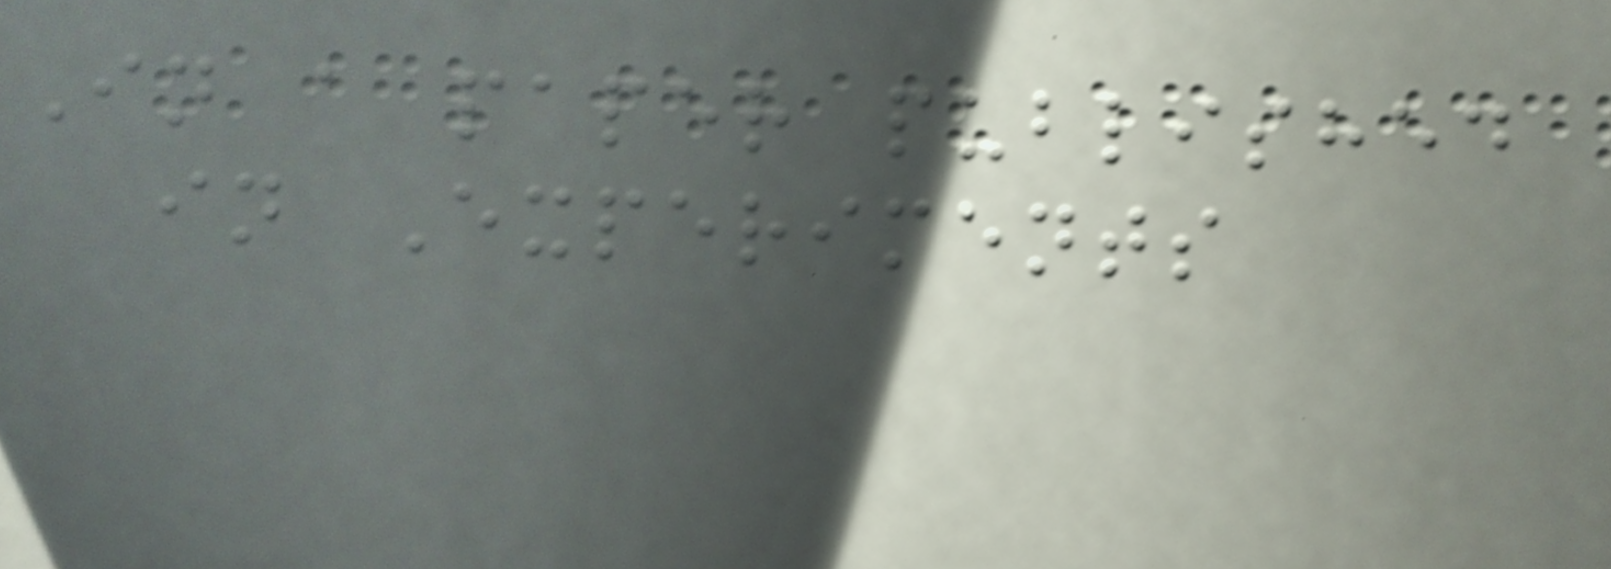In a paper published
in Experiments
